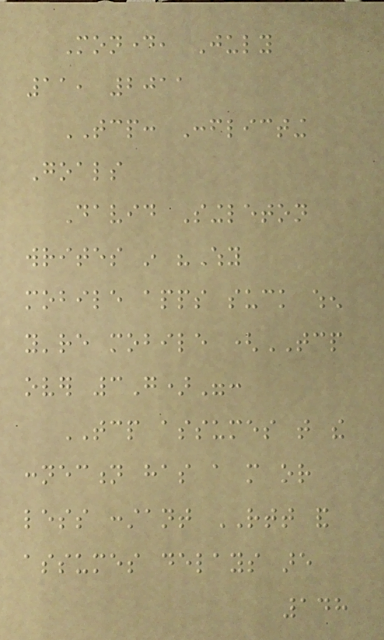Monday, July
11, 2011
TCP: Conflicting
Goals
David Singleton
writes in "Why
mobile apps suck when
you're mobile (TCP
over 3G)":
TCP assumes that the
connection has a more or
less constant RTT and
assumes delays are
148
